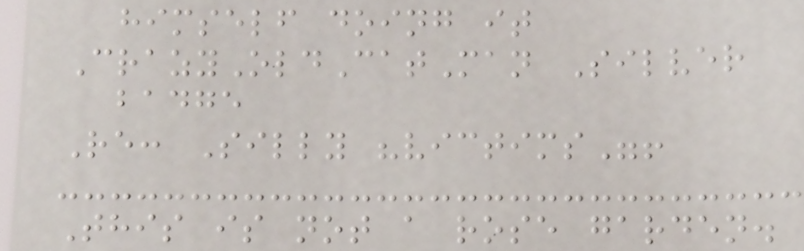himself doing it
CrazyOldCatMan Silver
badge
Re: Silly "victims"!
This is not a rose garden.
